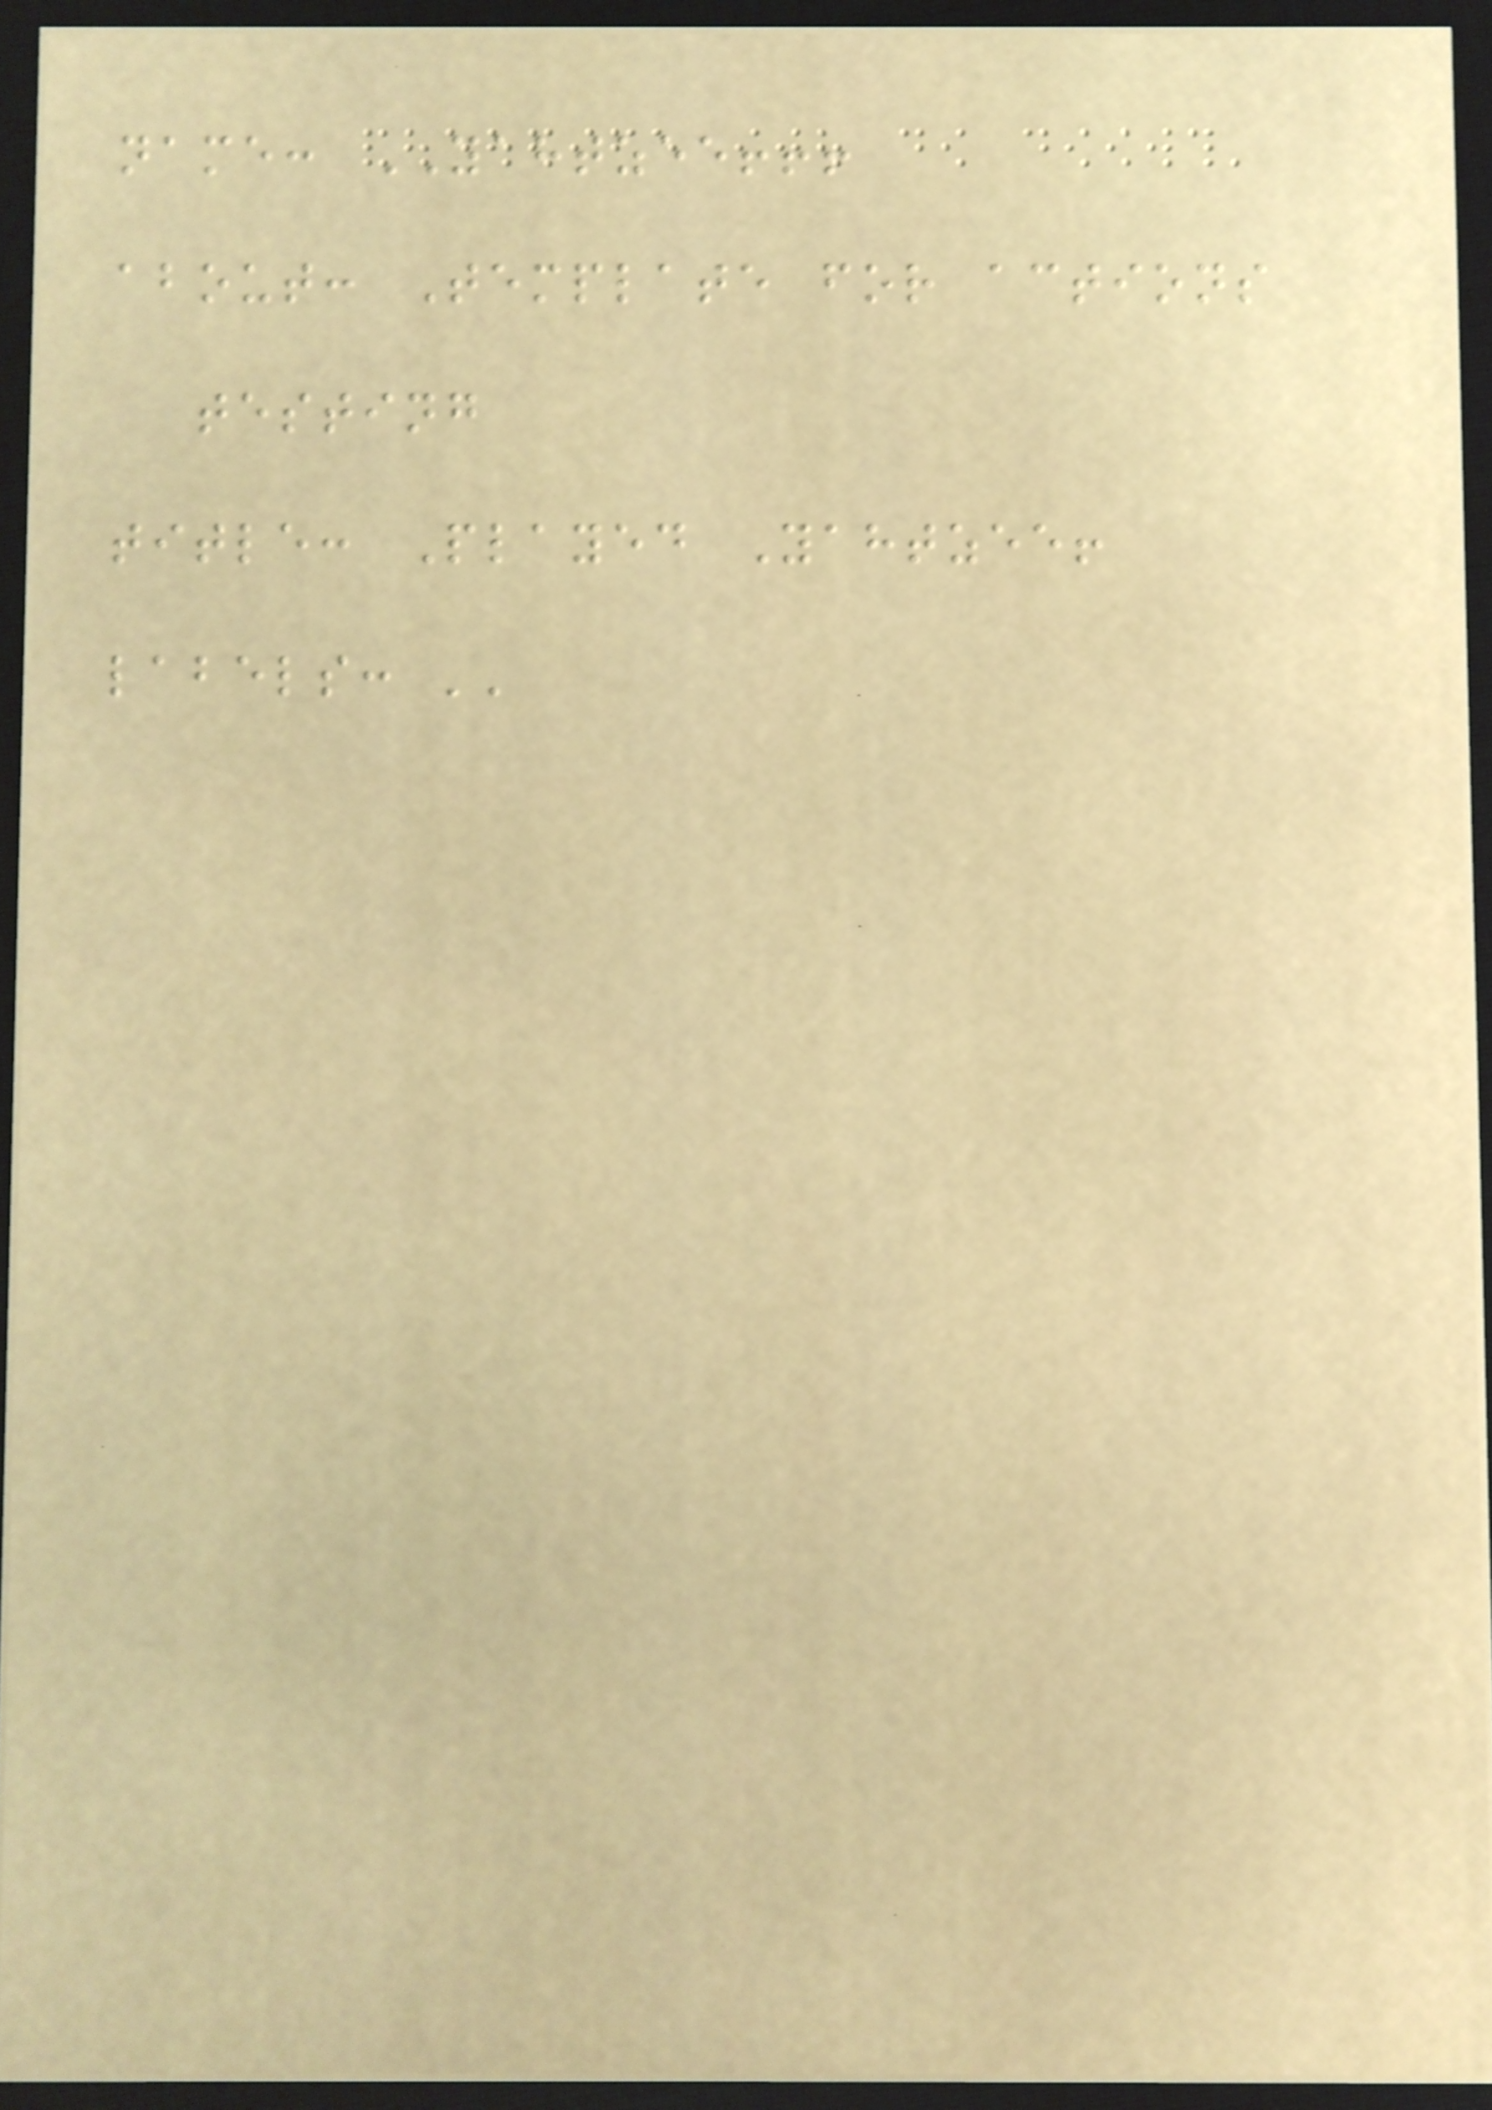name: YAHTZEE!!!
about: Template for actions
testing
title: Played Yahtzee!
labels: ''
